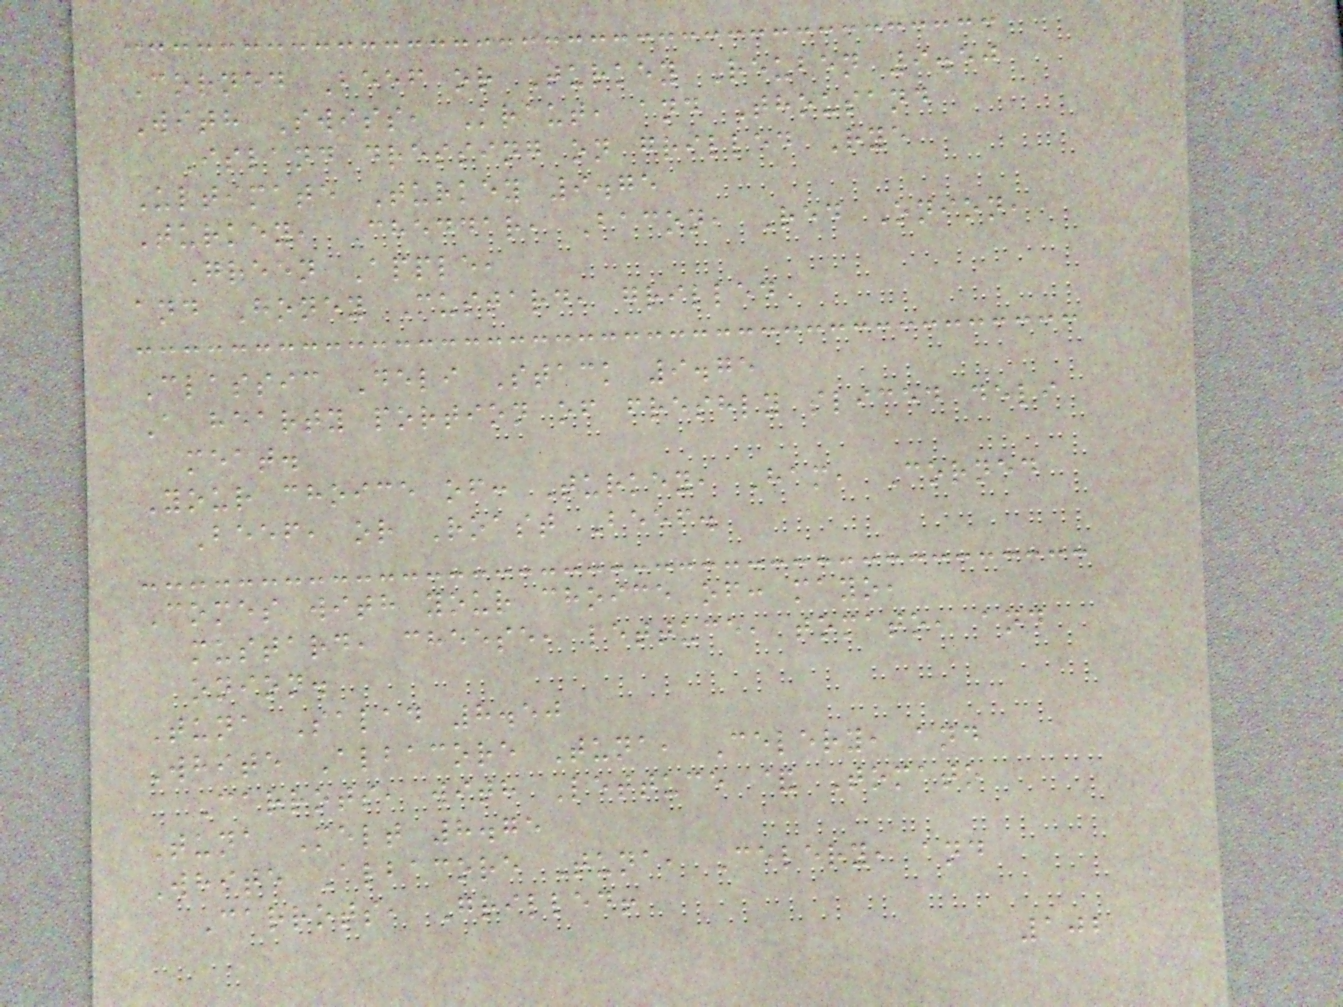Corned Beef or Turkey Reuben 9.50
With Swiss, Kraut, and Thousand
Island dressing on grilled Rye
Ultimate Turkey 9.75
Turkey, Cheddar, Bacon, Red Onion,
Green Apple,
and Honey Mustard, grilled
Classic Deli Stack 9.75
A hearty portion of freshly sliced deli
meat.
Your choice of: Turkey, Ham, Corned
Beef, or Roast Beef.
Comes with your choice of: mayo,
mustard, cheese, lettuce, tomato, and
onion.
Tuna Salad 8.50
White Albacore Tuna, Celery, and
Carrots, with Lettuce & Tomato
Tuna Melt 8.75
White Albacore Tuna, Celery, and
Carrots, Grilled!
102
